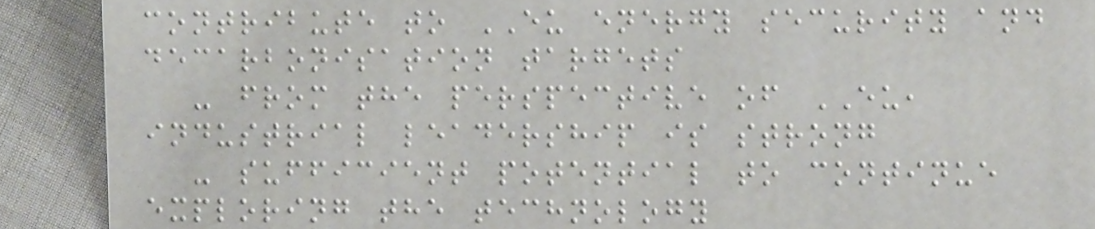contribute to EU energy security and
decarbonisation targets
- from the perspective of EU,
industrial leadership is strong
- sufficient potential to continue
exploring the technology
